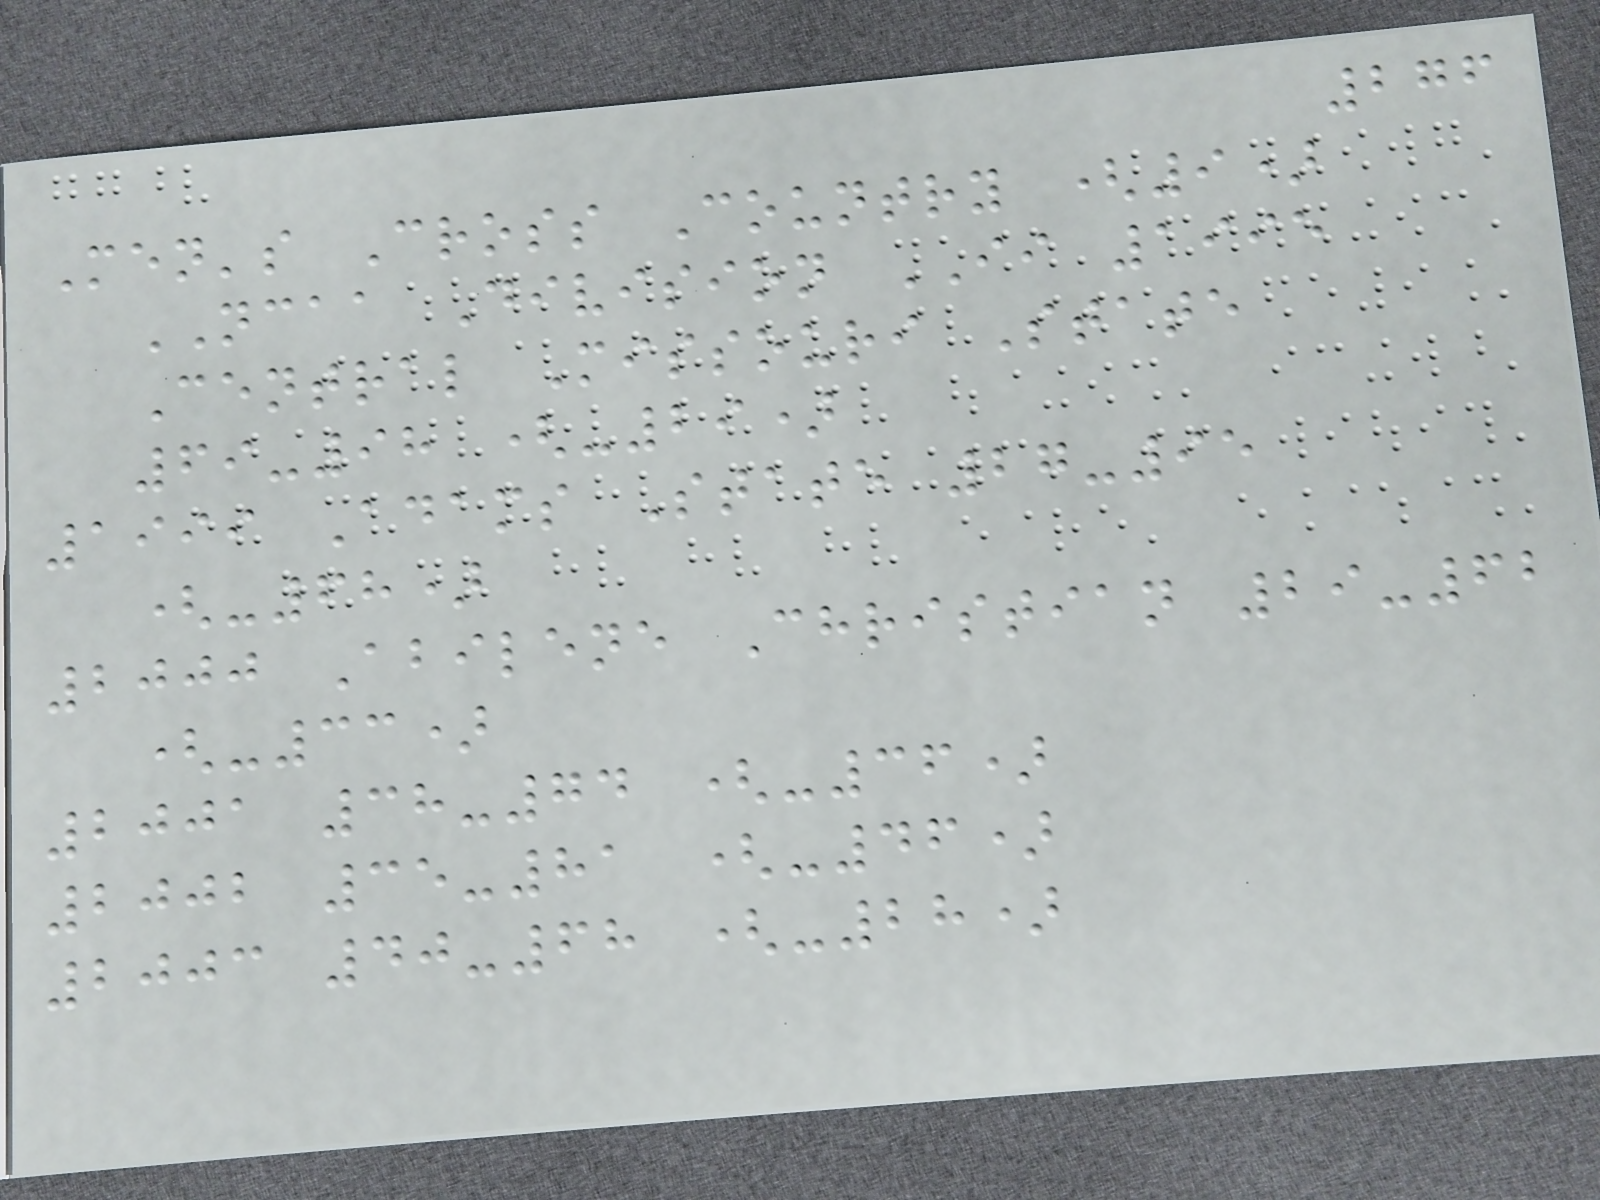276
Men's Cross Country (9)
NCAA Division II 1995
Central Missouri State
69-98 (-29)
1999 Adams State 27-95
(-68)
2000 Abilene Christian 29-62
(-33)
2001 38-74 (-36)
2002 35-81 (-46)
2003 40-68 (-28)
